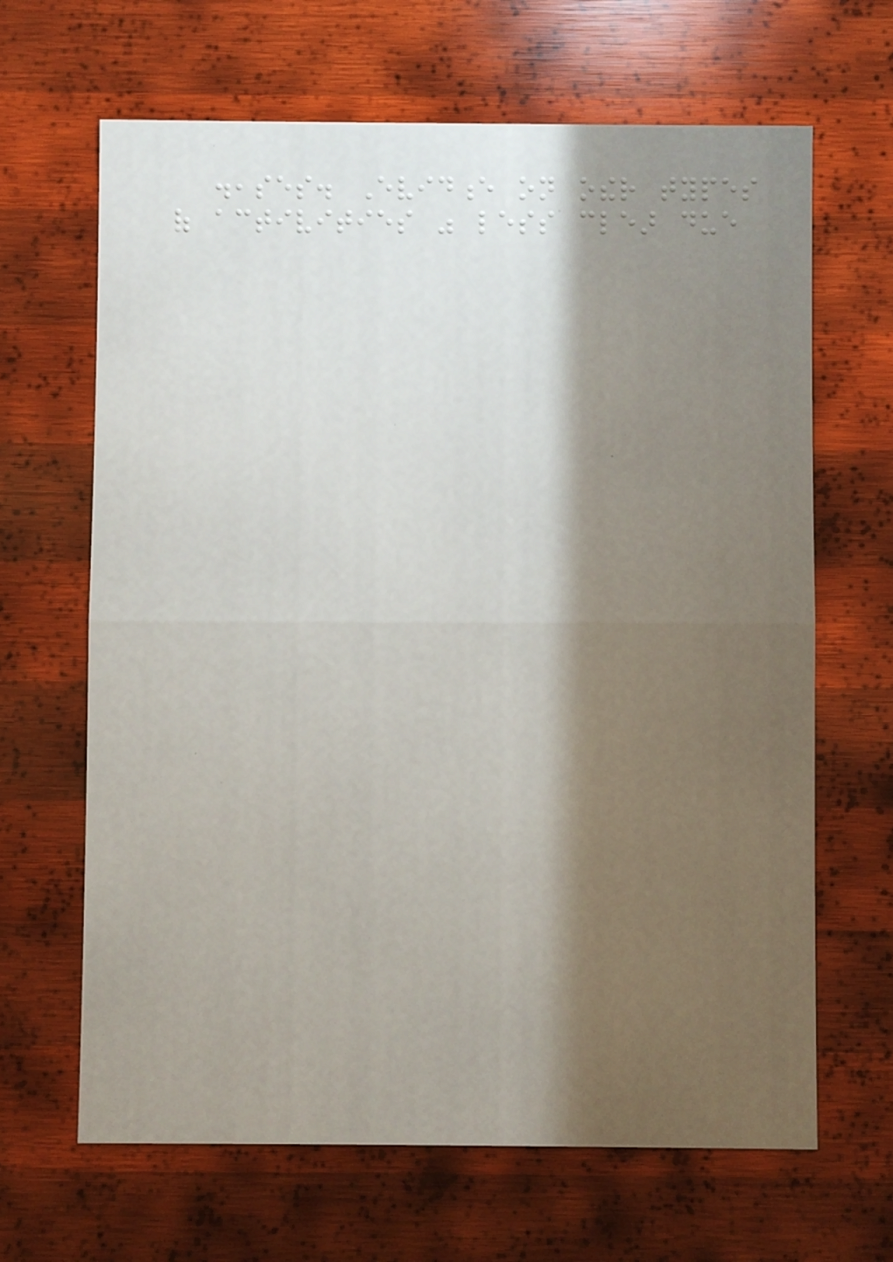diseases. Evidence on other types
of activities was less clear due
